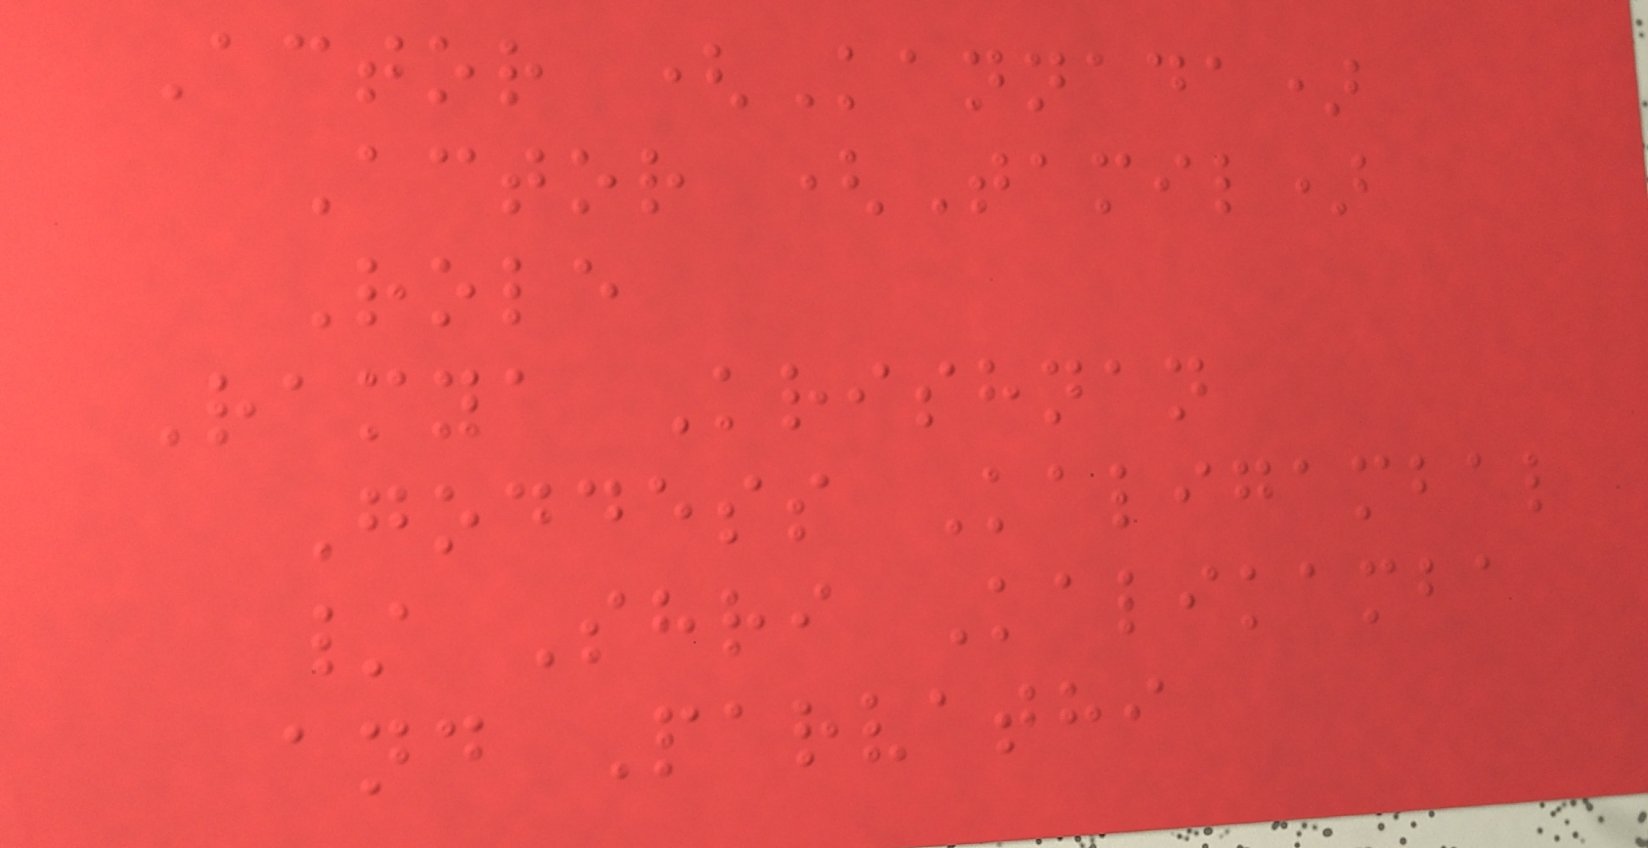Actor (Kannada)
Actor (Tamil)
Role
Ramya Krishnan
Goddess Kaligambal
/ Shri Kalikamba
and Parvathi
